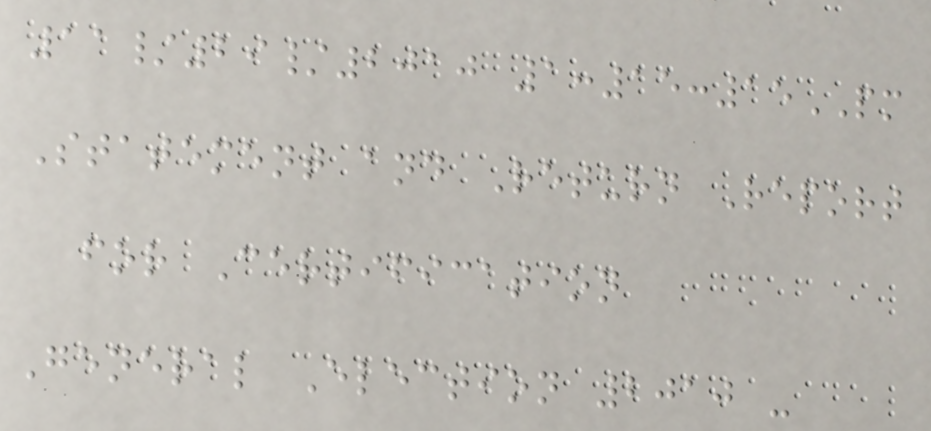11/29/2010 1:15:15PM
Statement and Return Report
for Certification
General Election 2010 -
